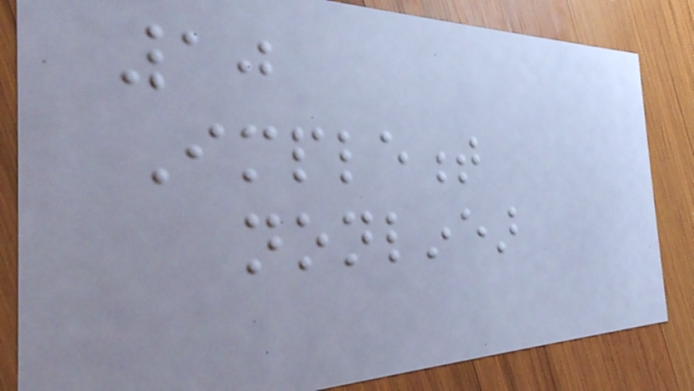10
Implement
nonlinear
